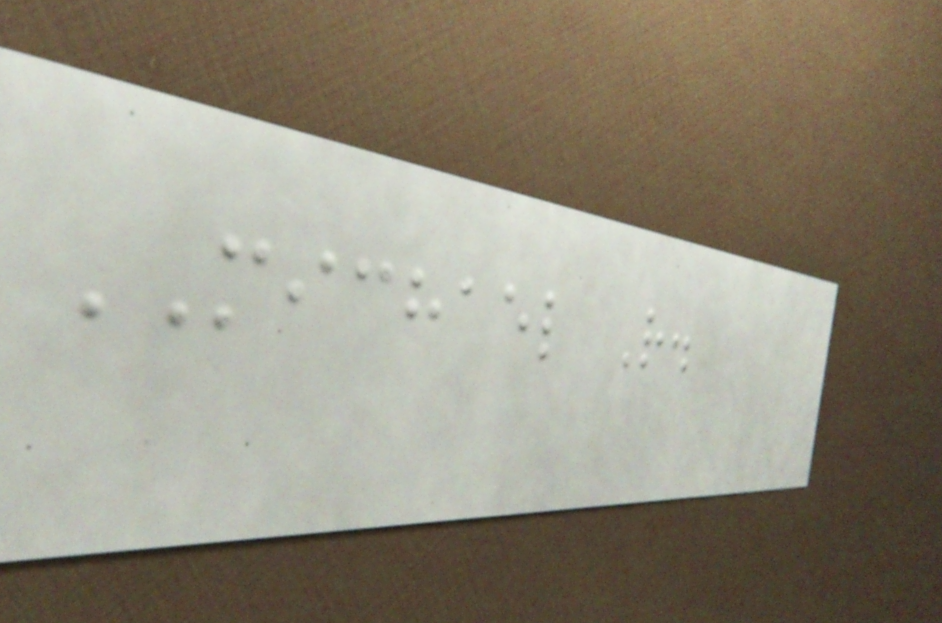MICHAEL R.
